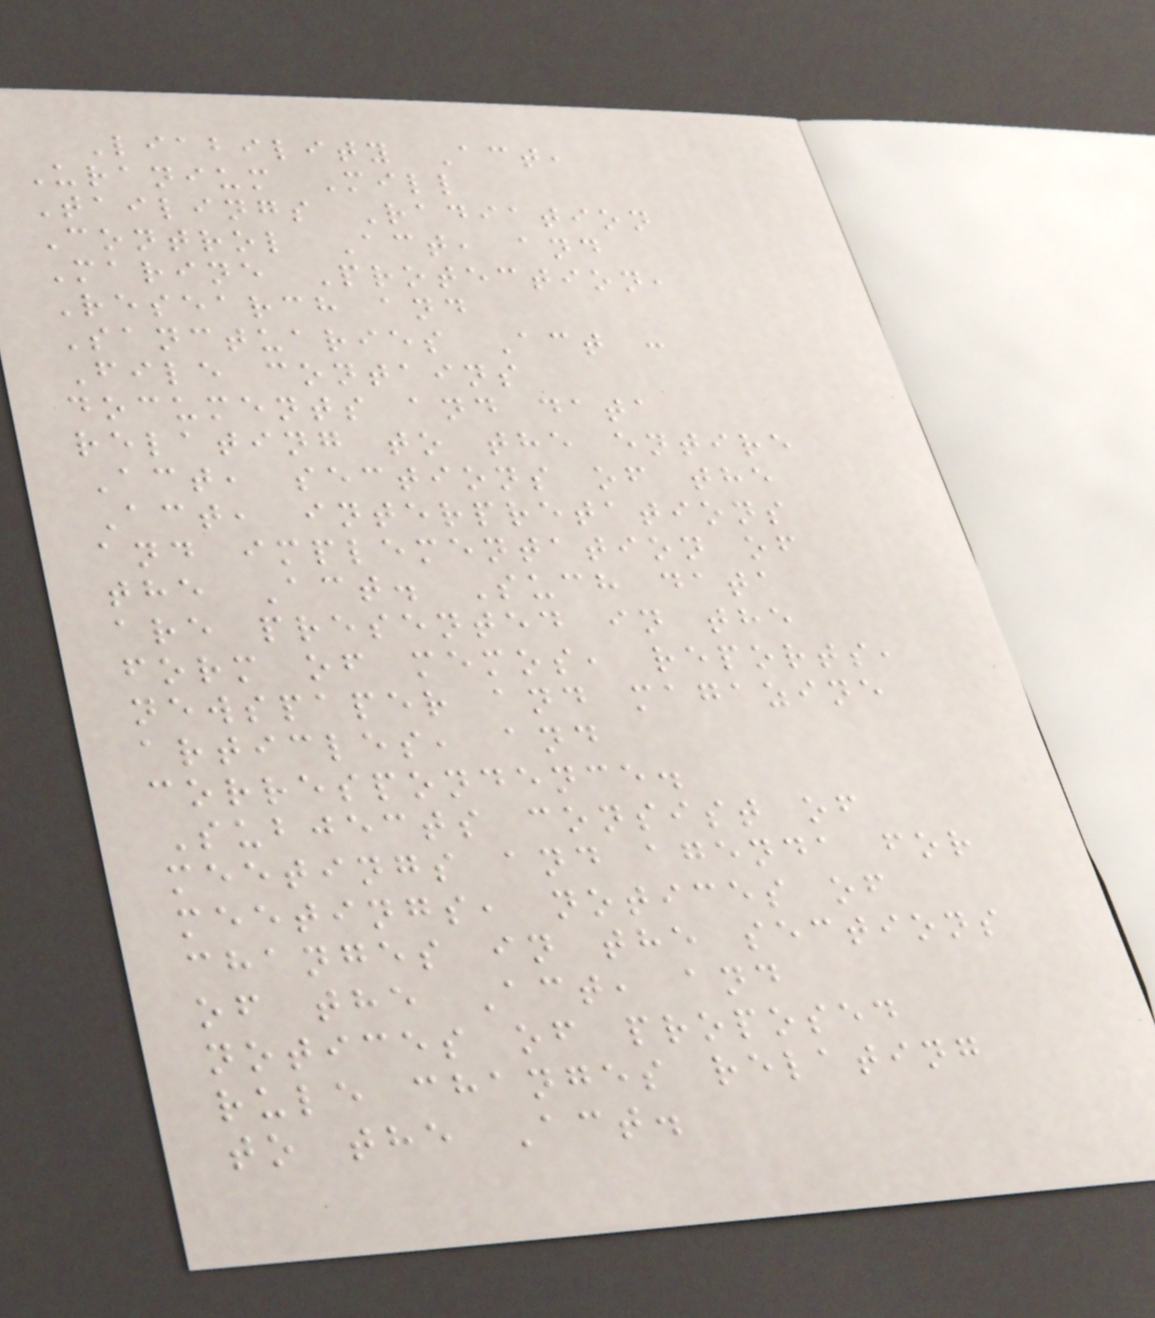Liability Act,
Uranium Mill
Tailings Radiation
Control Act, and
Marine Protection,
Research and
Sanctuaries Act :
File contains
documents and data
relating to the entire
Act, sections of the
Act, interpretations
and implementation of
the Act. Such data
are presented in the
form of memos, reports,
newspaper and magazine
articles, and
correspondence.
Subjects consist of
meetings and agenda for
meetings, notices of
changes in the sections
of the Act, and
notices of proposed
rule changes relating
to the Act.
